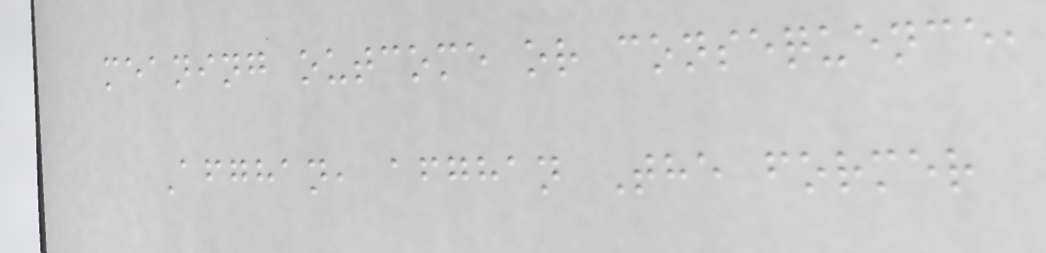meaning outcome or consequence,
Afghan, afghan The former
